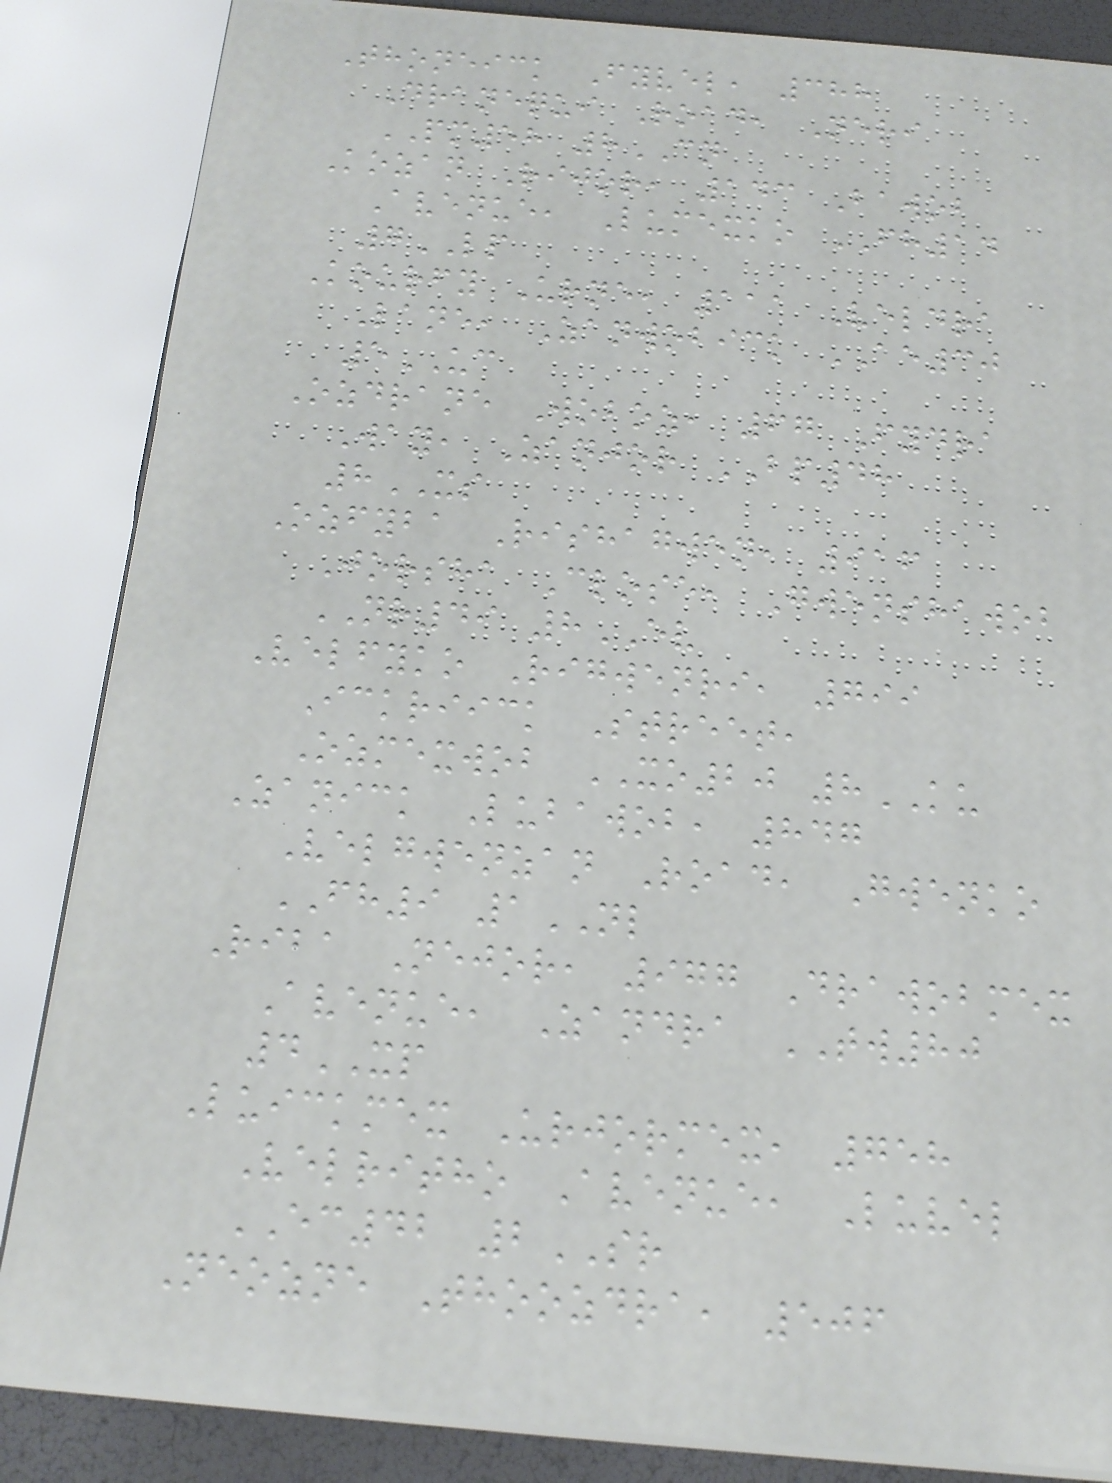Thoneick Fyvel, 388
Dranequi Road, Neri
PM58 8CN
Kozan Rijor, 143 Bawob
Avenue, Lumexko FH14
7LP
Kourfy Urne, 111 Veldra
Lane, Zanwobick AE30
5UC
Ozdrane Woboz, 67 Fydra
Way, Zanjor BP48
8XS
Ozfyba Rishagwen, 916
Jorsha Close, Gwenshawob
NR49 8EV
Velfyko Rigwenri, 799
Ickriick Street,
Ozmexwob XO20 8KU
Zanick Lubawob, 847
Velgwenzan Road, Gwenko
FH9 1NL
Riba Nejor, 977 Drawobmex
Avenue, Zandra TW80
4XP
Luickmex Urjormex, 758
Velritho Avenue, Luvel
EC42 2SR
Neozne Thoozdra, 506
